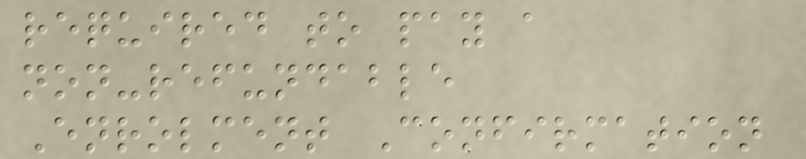required to pay a
non-refundable
Enrolment Confirmation
